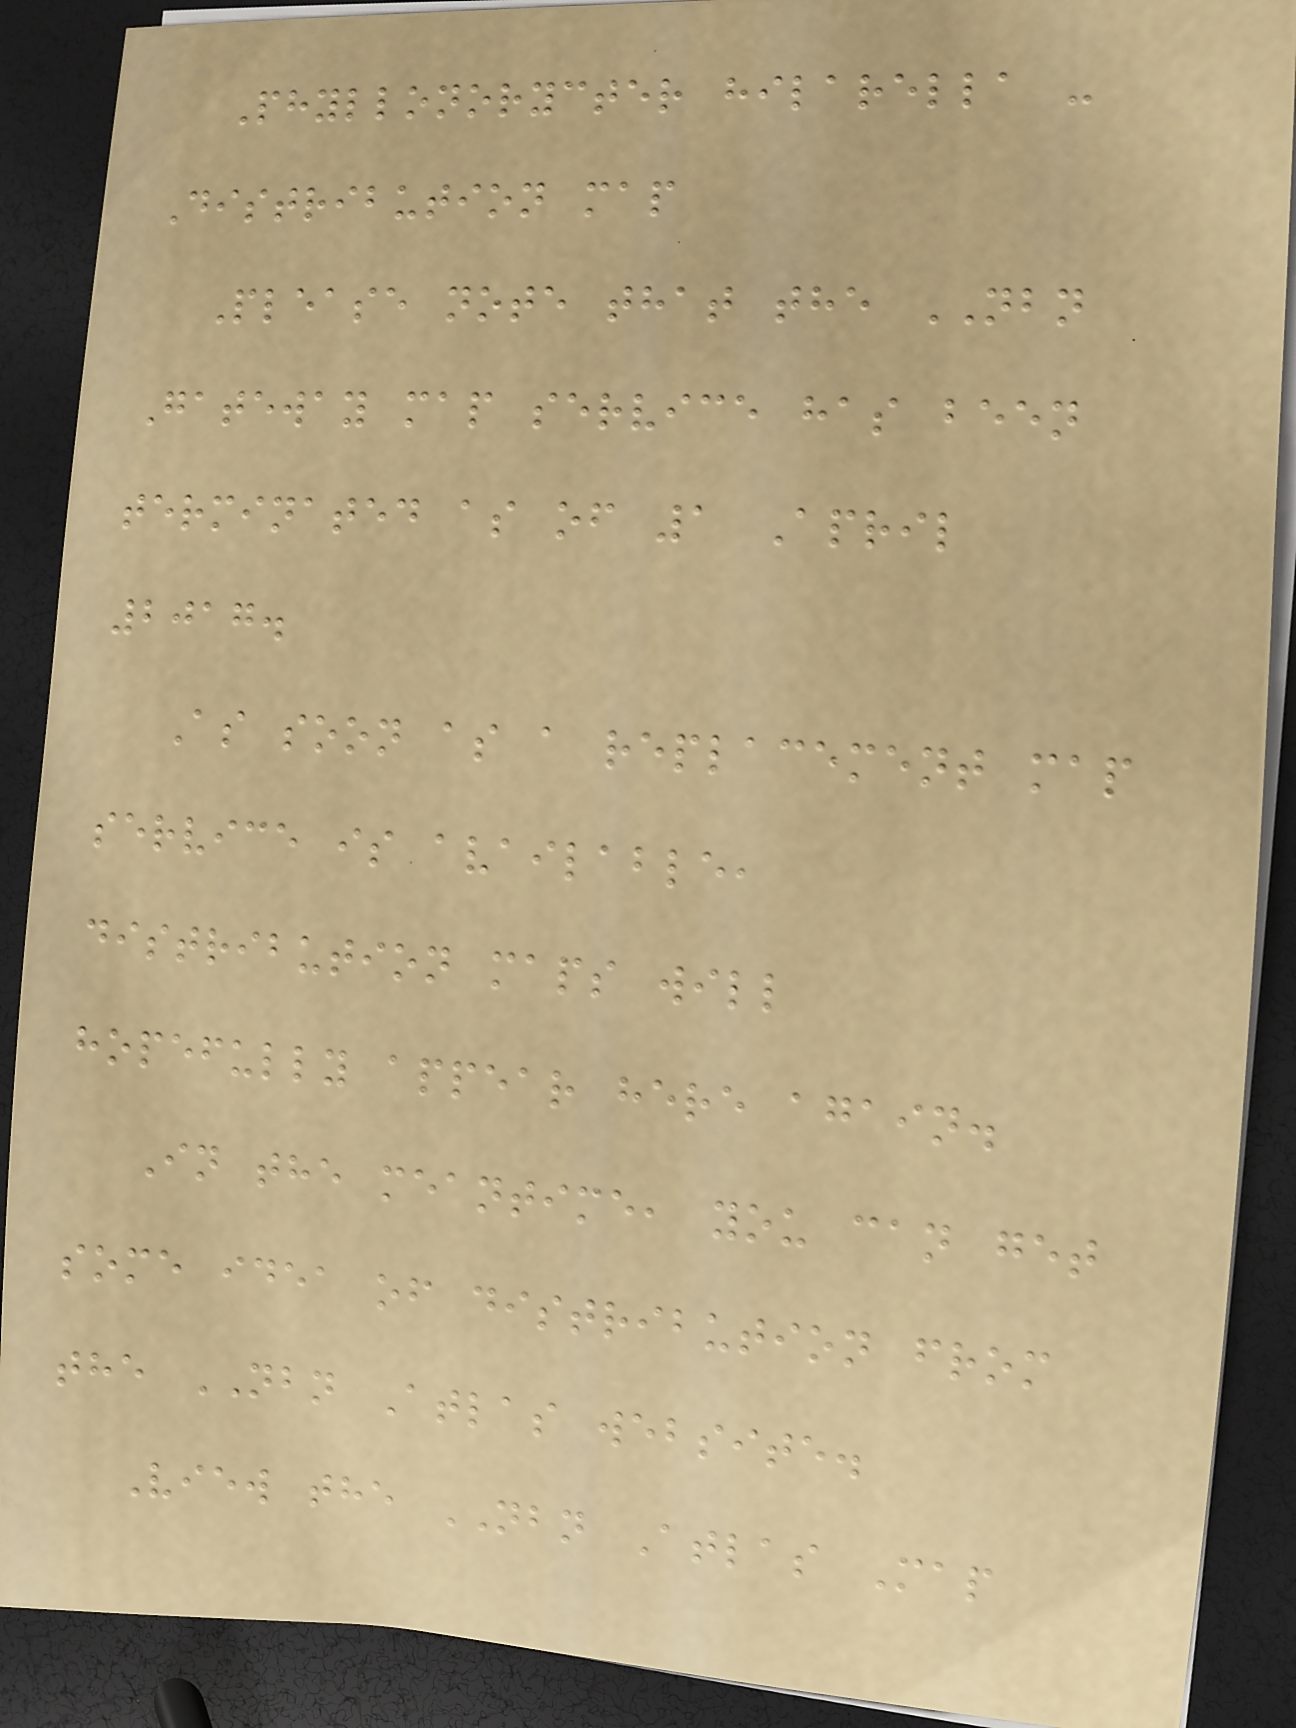Phyllonorycter hilarella -
Distribution map
Please note that the NBN
Gateway map service has been
terminated as of 1 April
2017.
As soon as a replacement map
service is available,
distribution maps will
hopefully appear here again.
In the meantime, you can get
some idea of distribution from
the NBN Atlas website.
View the NBN Atlas Map
